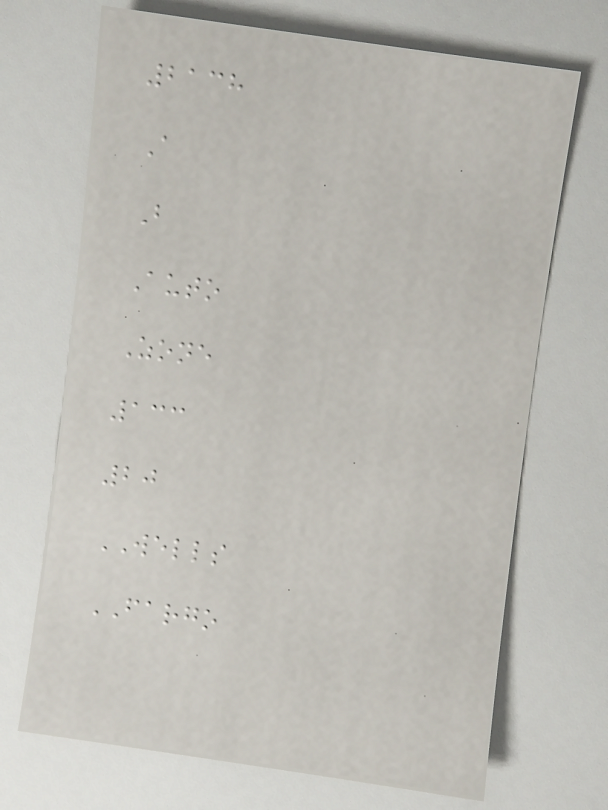2138
A
B
Auto
Zone
133
20
WELLS
FARGO
